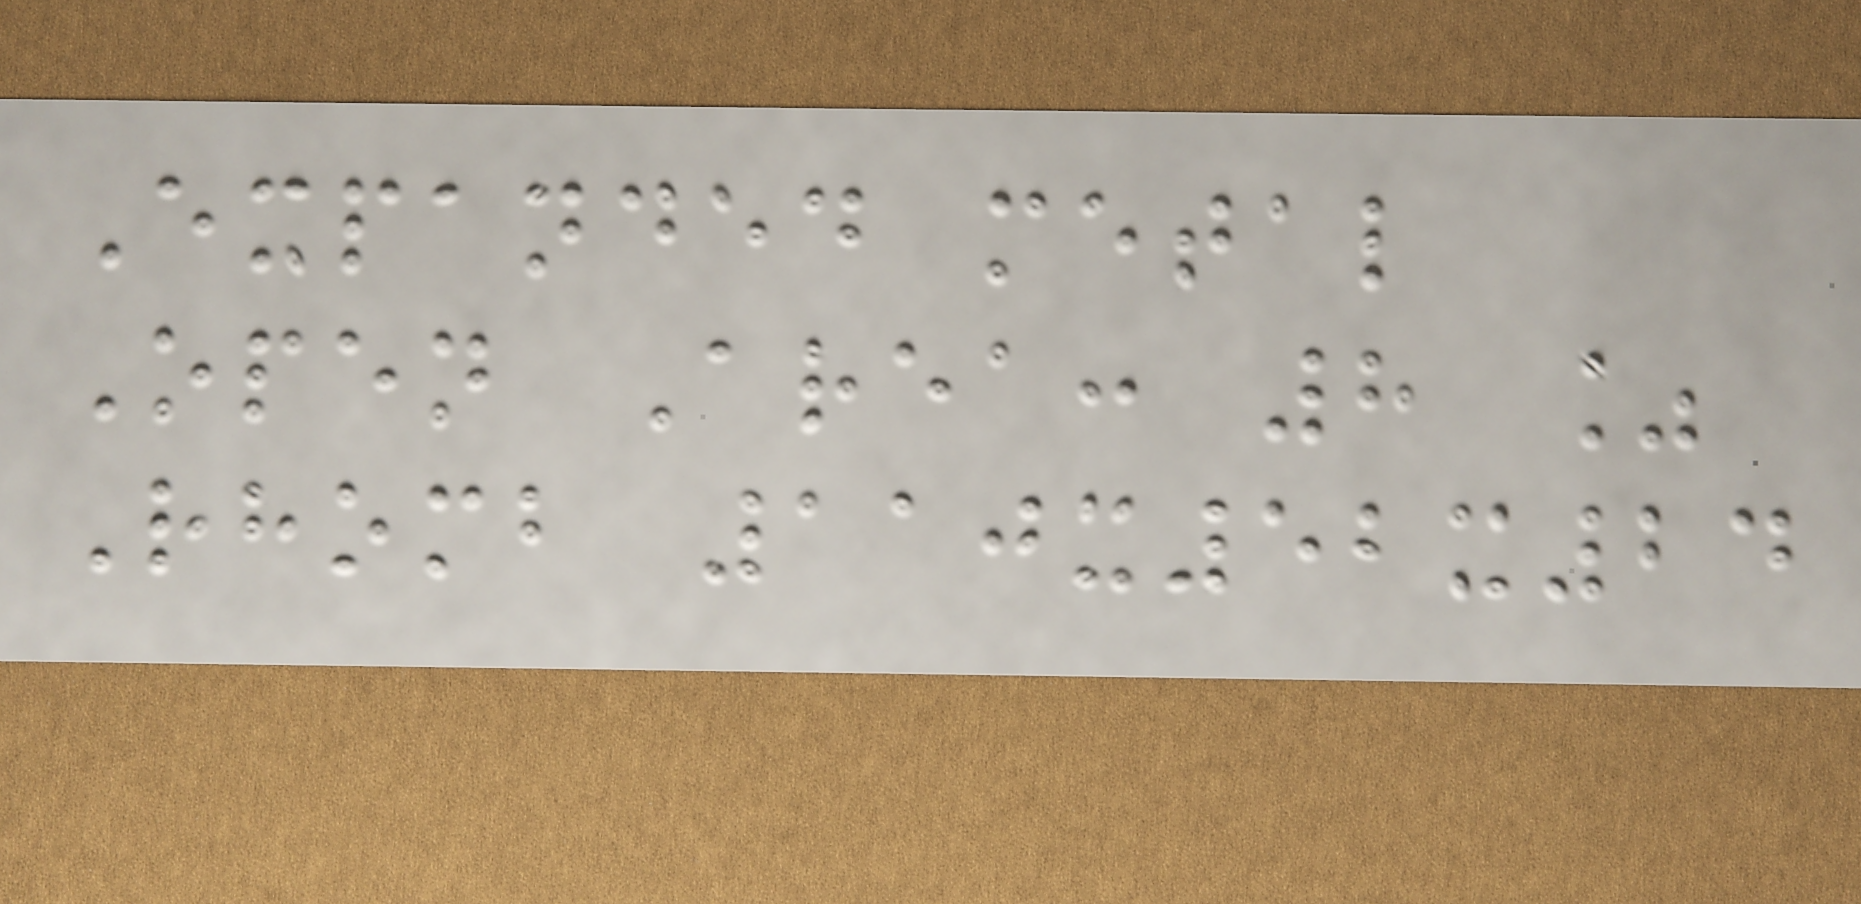Expanded metal
Open Area: 8 %
Rhomb 110x52x24
